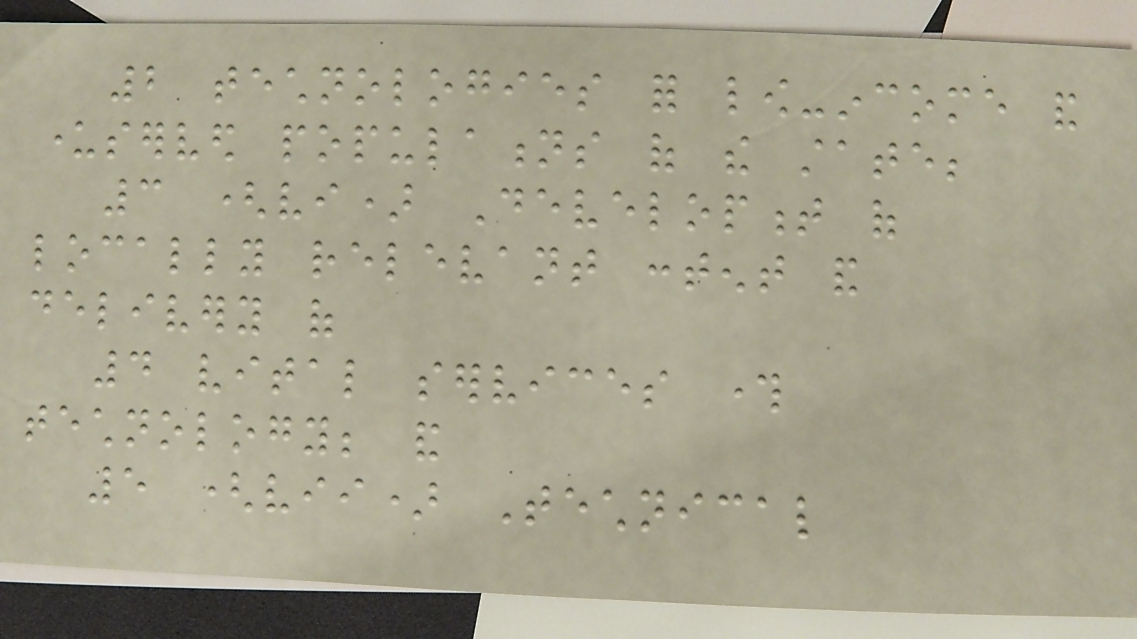2 technologies for low-income and
underserved populations of the state;
3 (vi) Development of
locally relevant content and
delivery of
4 vital services through
technology; and
5 (vii) Technical
